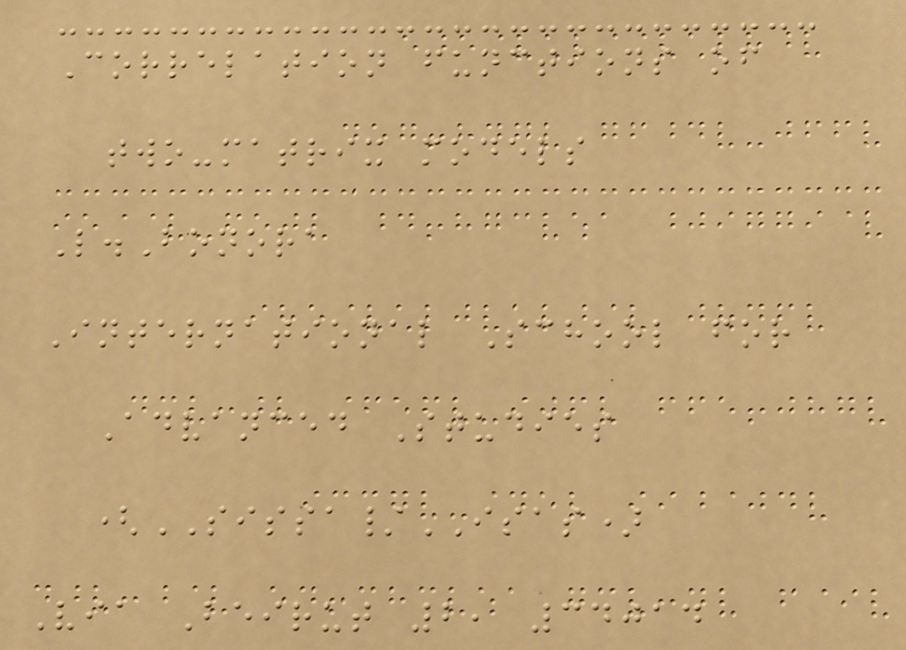Correlation functions of
two-matrix models
L.Bonora
International School for
Advanced Studies
(SISSA/ISAS)
Via Beirut 2, 34014
